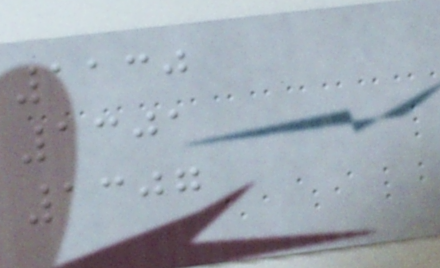1130
1301
1307
